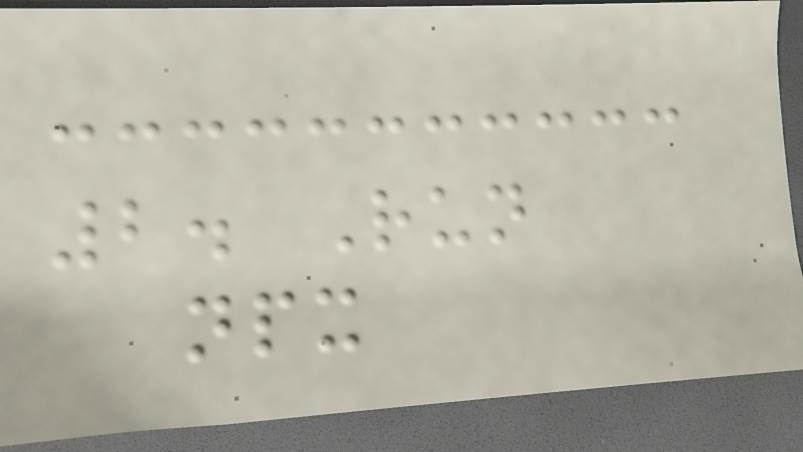2. Run
npx
